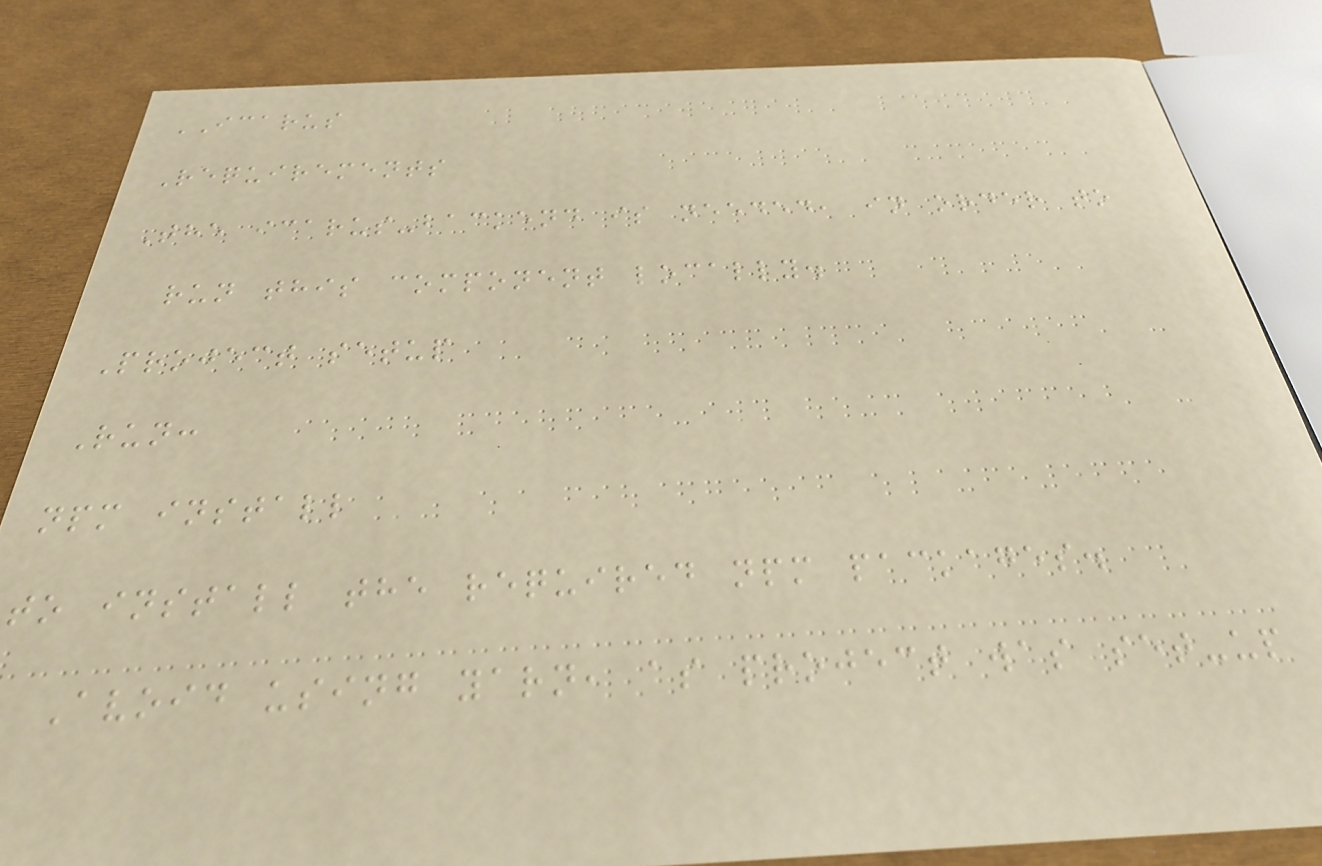ICARUS
Requirements
The icarus-backend is needed, in order to
run this component locally.
Project setup
Run:
npm install
to install the required npm packages.
Avoid using yarn, as project was set-up
